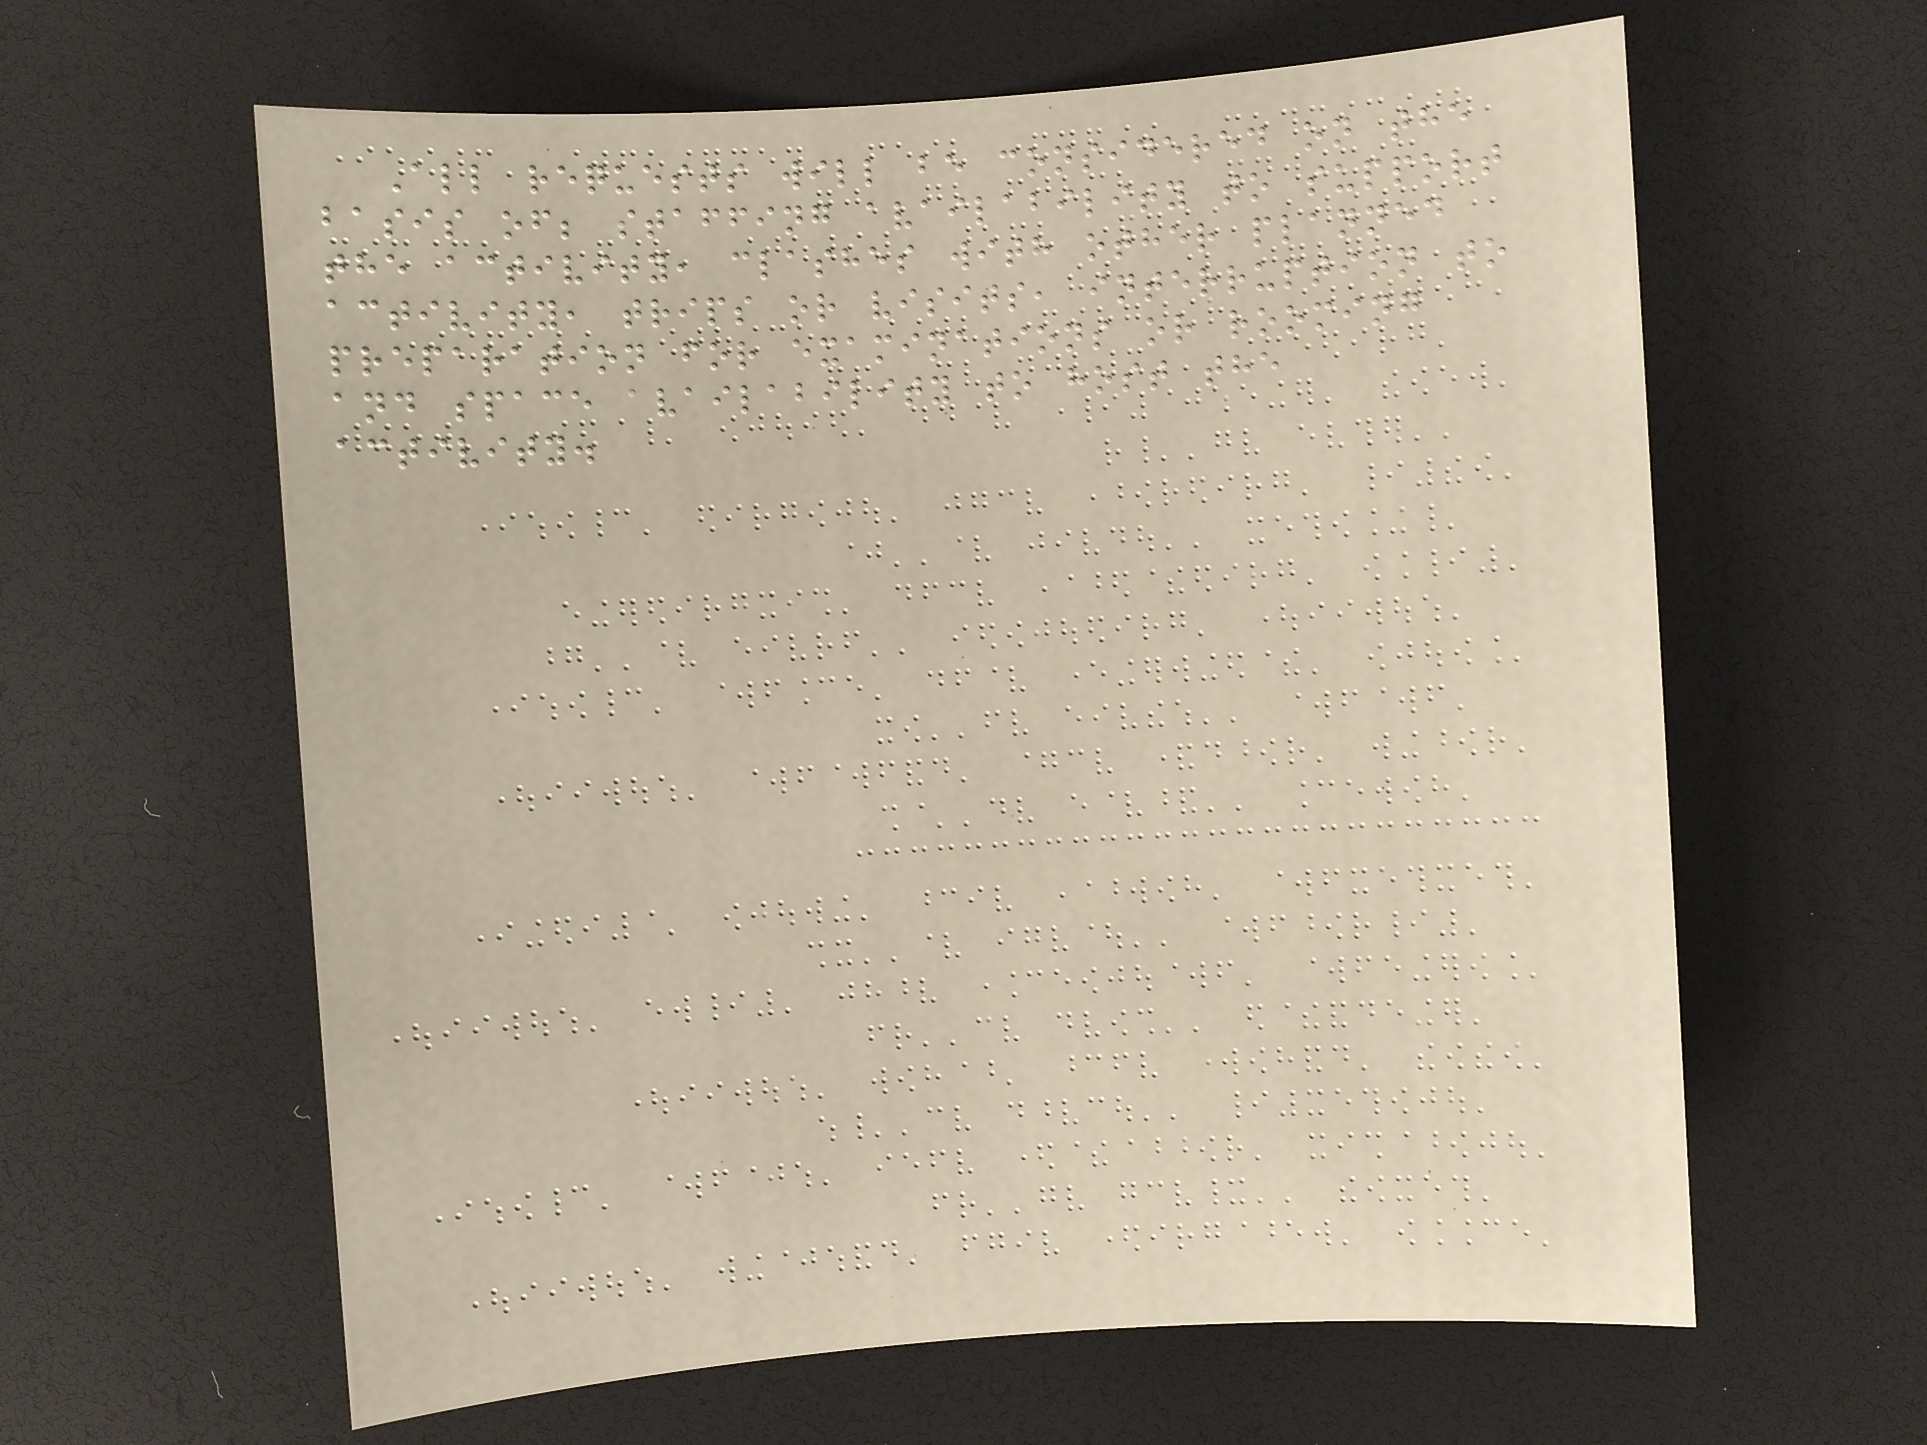All requests will be considered on the
basis of; staffing availability to support
the activity, clashes with other planned
activity, trips or visits, interruption to
preparation for examinations or rooming
and space availability to host the
activity.
